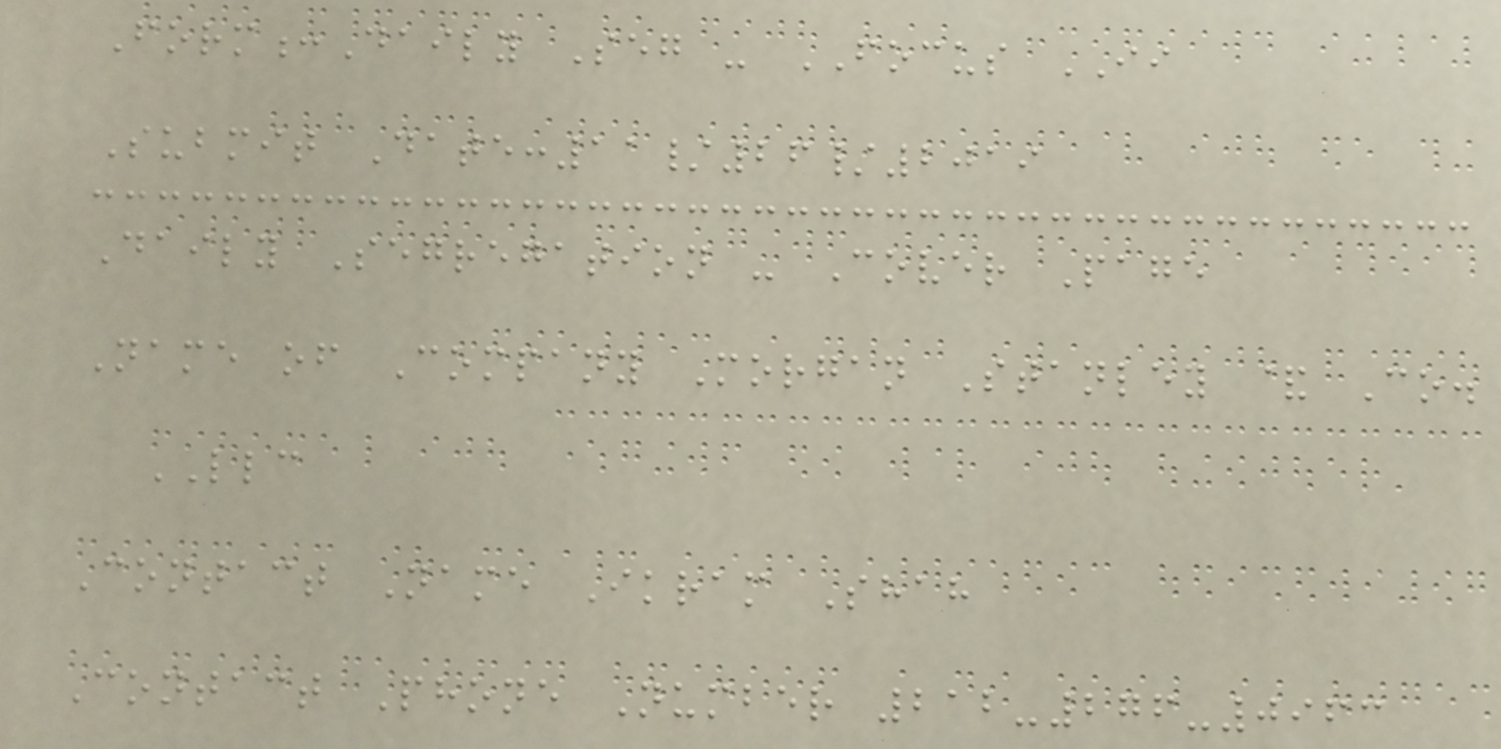Form:Daily Seg - FOCUS II
Submit Date:11/26/2019
Daily Segregation - Cover Page
Name of Company Morgan Stanley & Co.
LLC
Contact Name Ikram Shah
Contact Phone Number 212-276-0963
